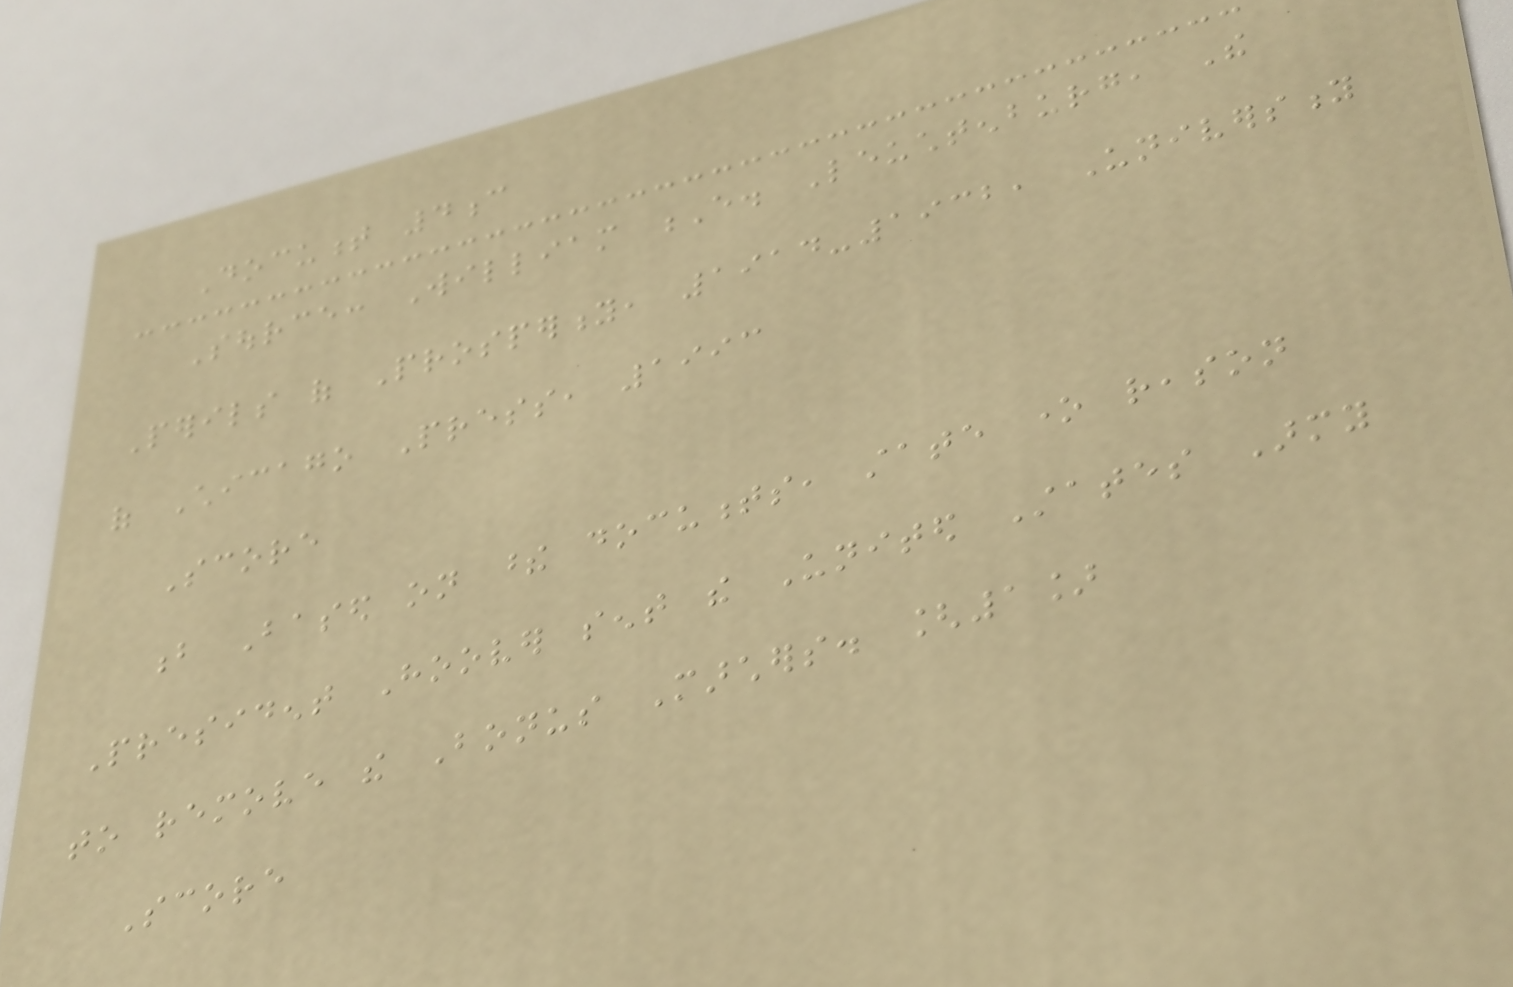Document 4c
Source: William E. Leuchtenburg, The
Perils of Prosperity, 1914-1932, University
of Chicago Press, 1993
Score
b Based on these documents, state one reason
President Hoover sent the United States Army
to remove the Bonus Marchers. [1]
Score
